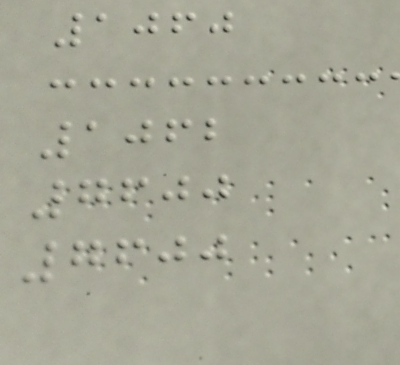1060
1062
7600
7600
